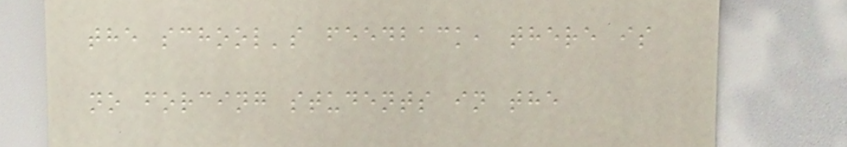the school's feedback, there is
no forcing students in the
